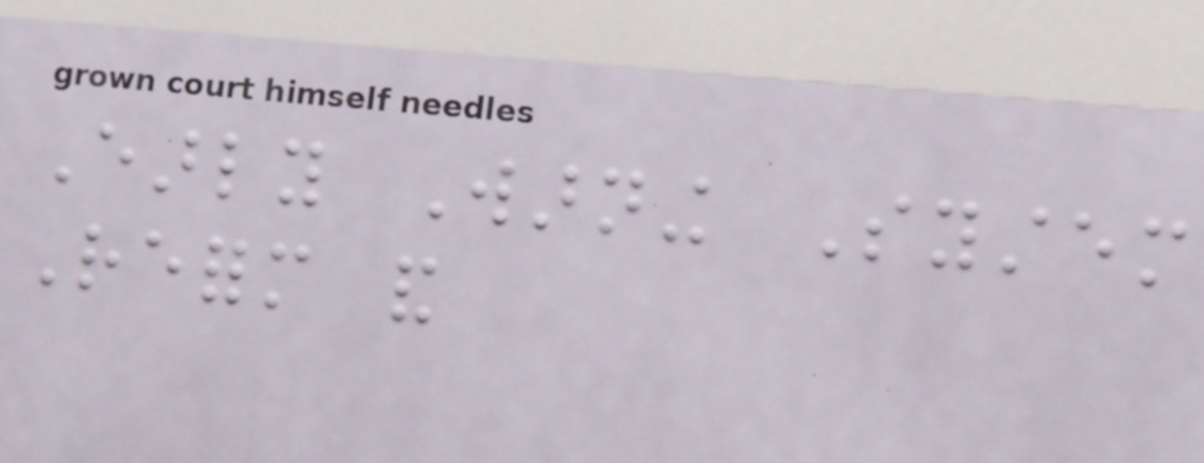Early Warning System
Reform and
